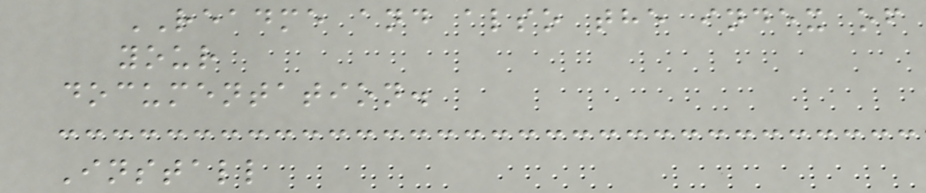README and also the index of
your
documentation.
Install
